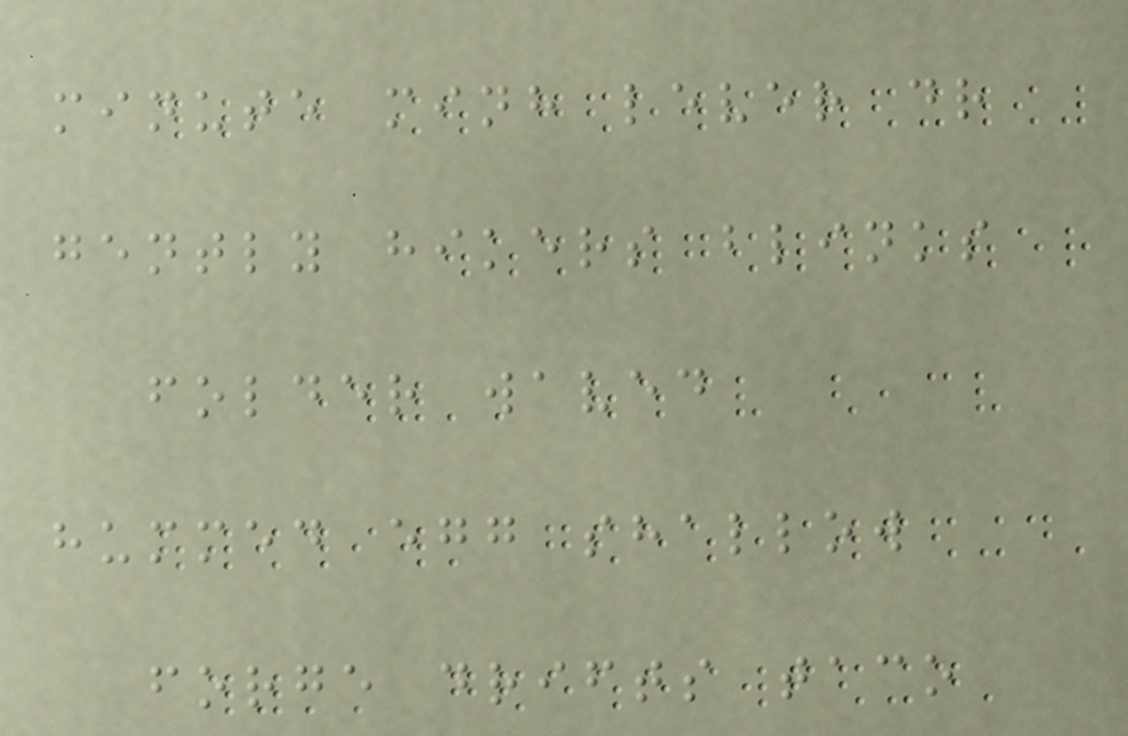minute minh lever dr
gently hikers blinks
folder waved
hummed egg shallow
forge drifts taco
